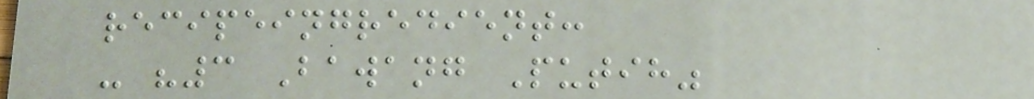recipeingredient:
- "3 Bawang Putih"
